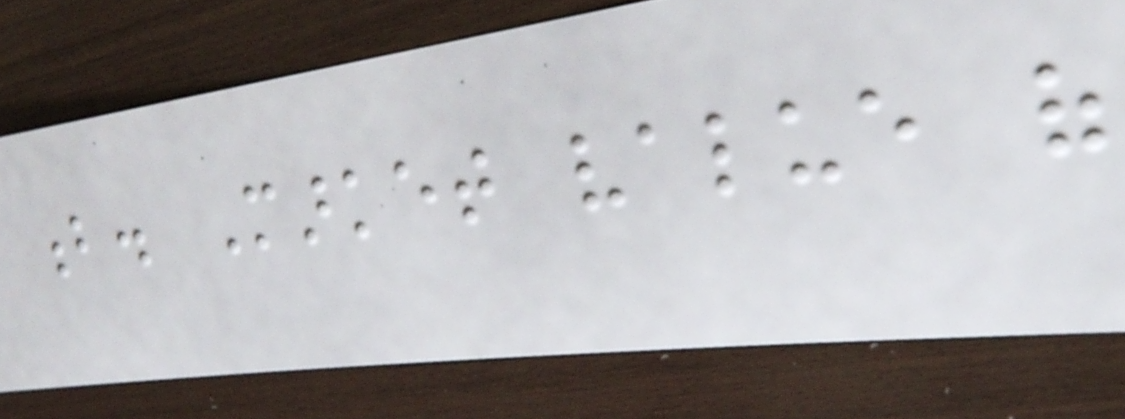b. Market value of
